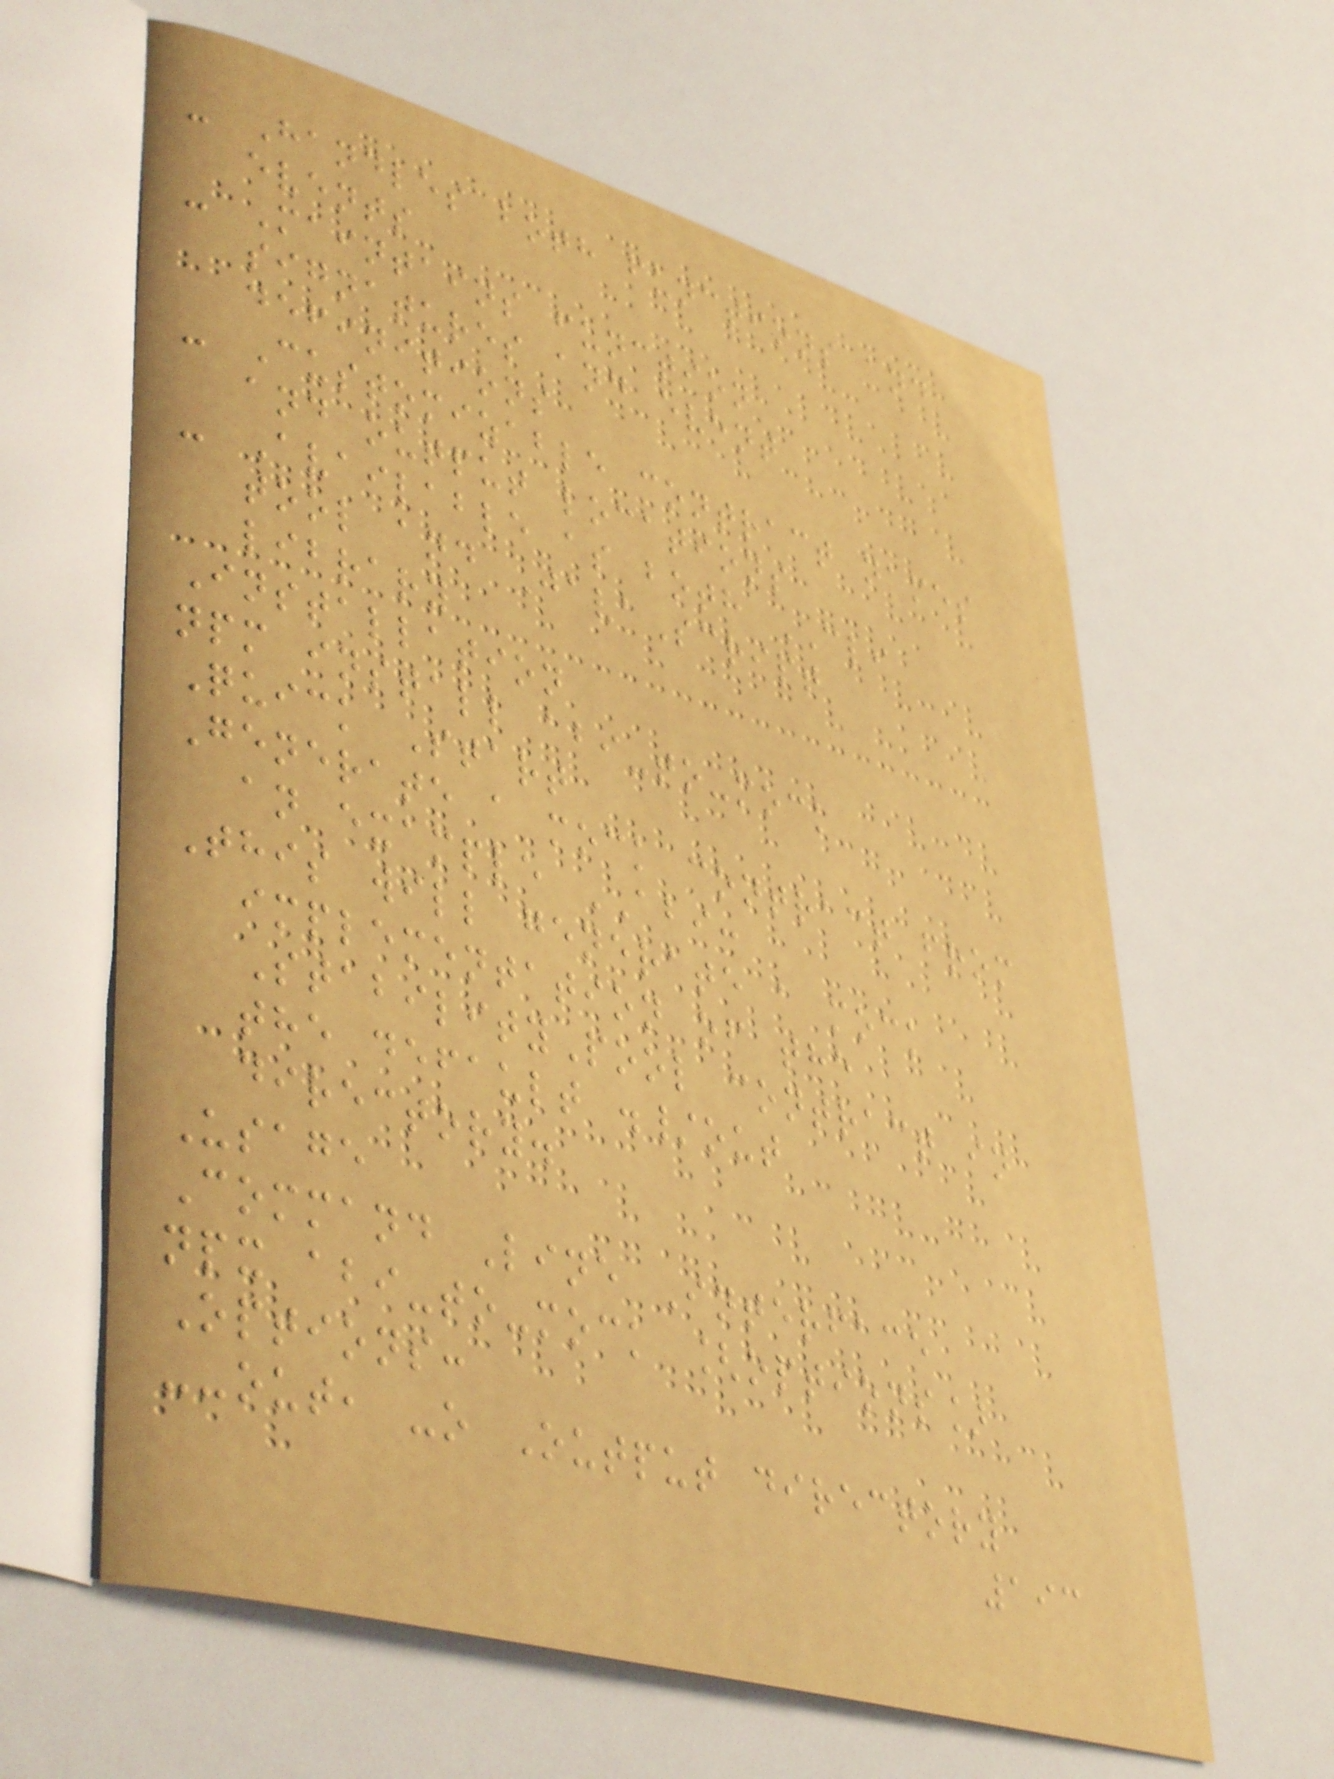- Handles both functions and
events
- Maintains function
signatures and event
definitions
- Customizable contract names
and output locations
- Available as both CLI
tool and JavaScript
library
Installation
npm install abi-to-mock
Quick Start
Generate a mock contract from
an example ABI:
This will generate a mock
implementation of the
StabilityPool contract in
the default ./out
directory.
Usage
Command Line Interface
npx abi-to-mock [options]
Options:
--out, -o Output directory
193
